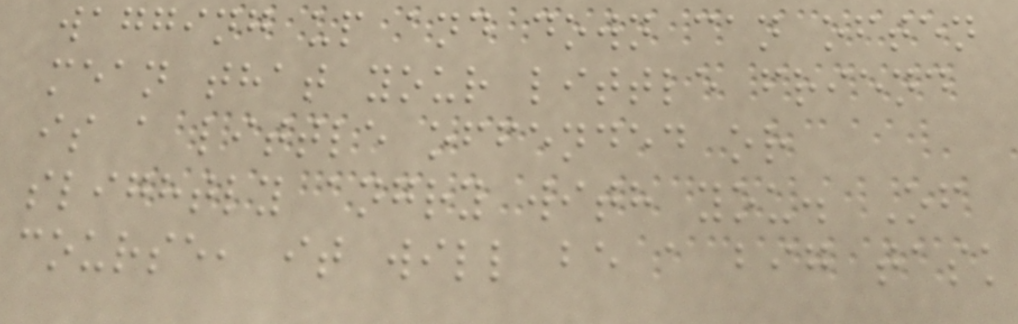wagging up and down can often
mean that your little friend
is a little offended or
slightly angry with you. Of
course, it will be a big task
